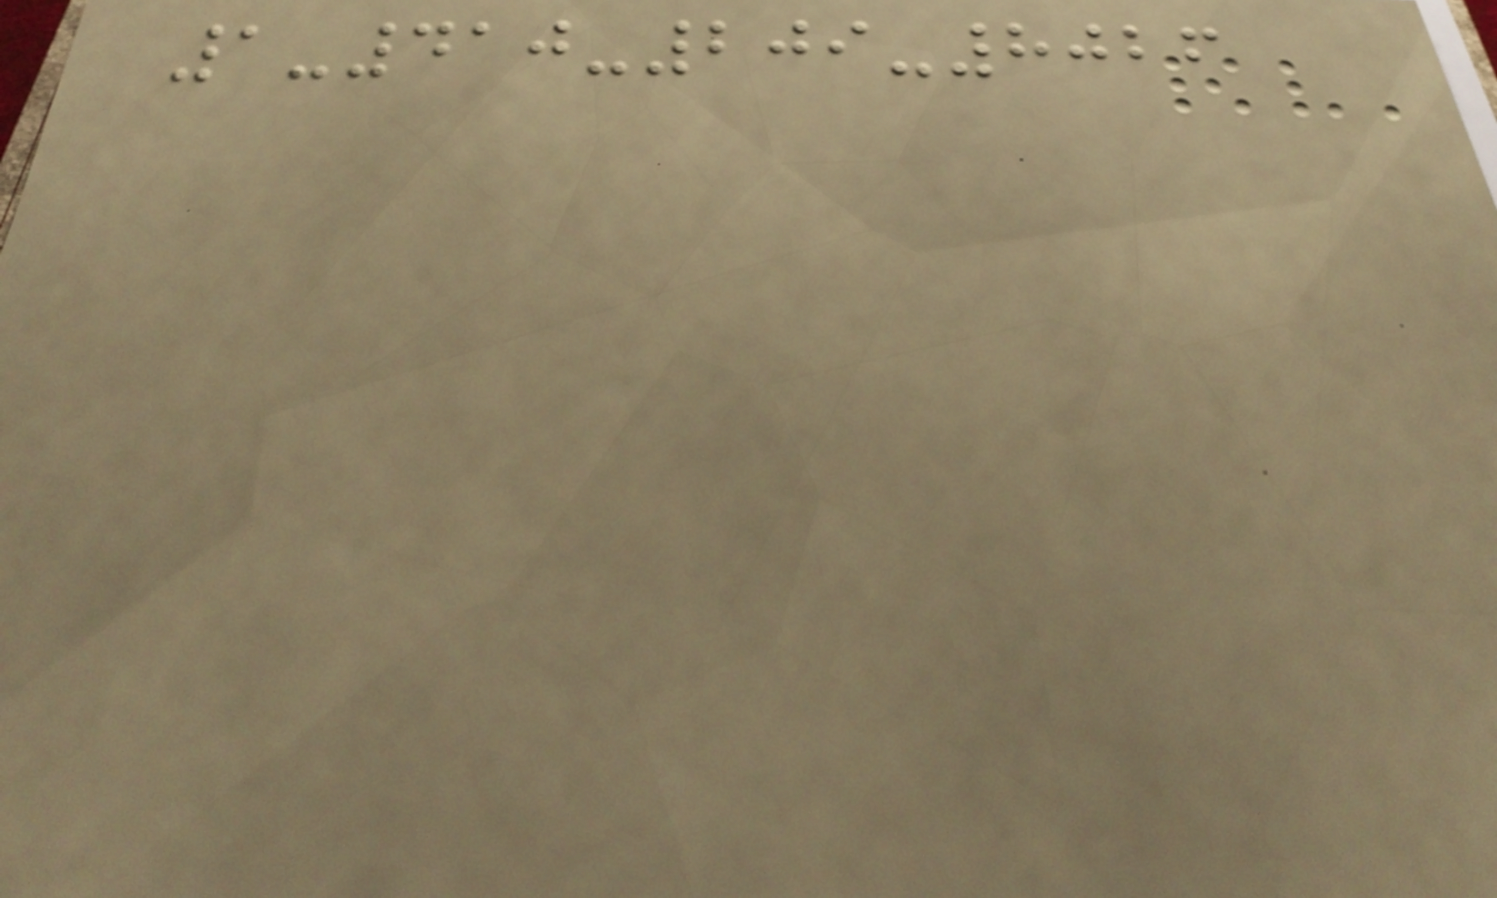1-410-209-8026
